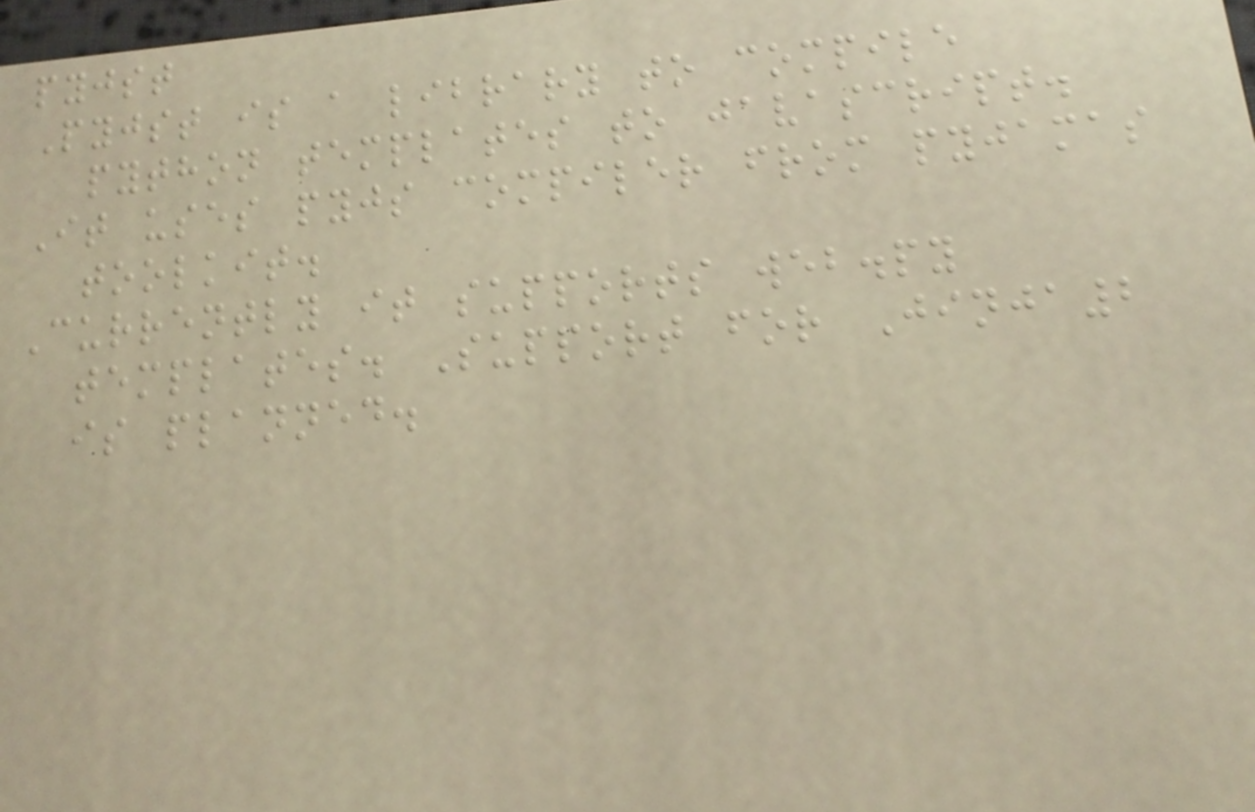pyjst
Pyjst is a library to compile
python templates to javascript.
It uses pyjs compiler from pyjamas
toolkit.
Currently it supports web.py
templates. Support for Jinja2
is planned.
